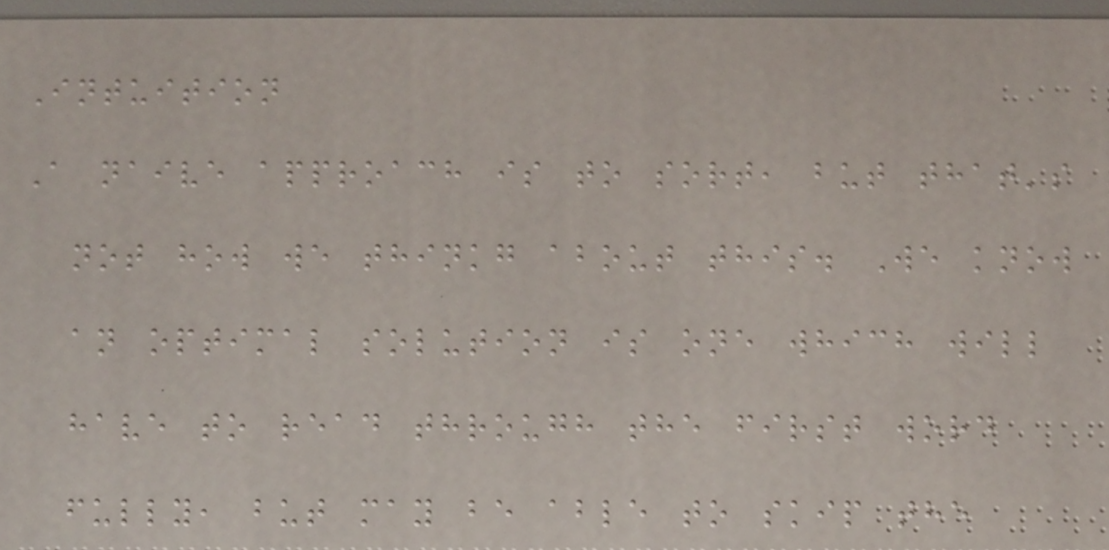Intuition
A naive approach is to sort, but that's
not how we thinkg about this. We know
an optimal solution is one which will
have to read through the first word
fully, but may be able to skip the
